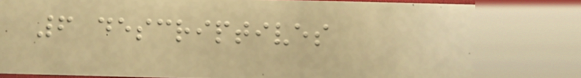6 descriptives
